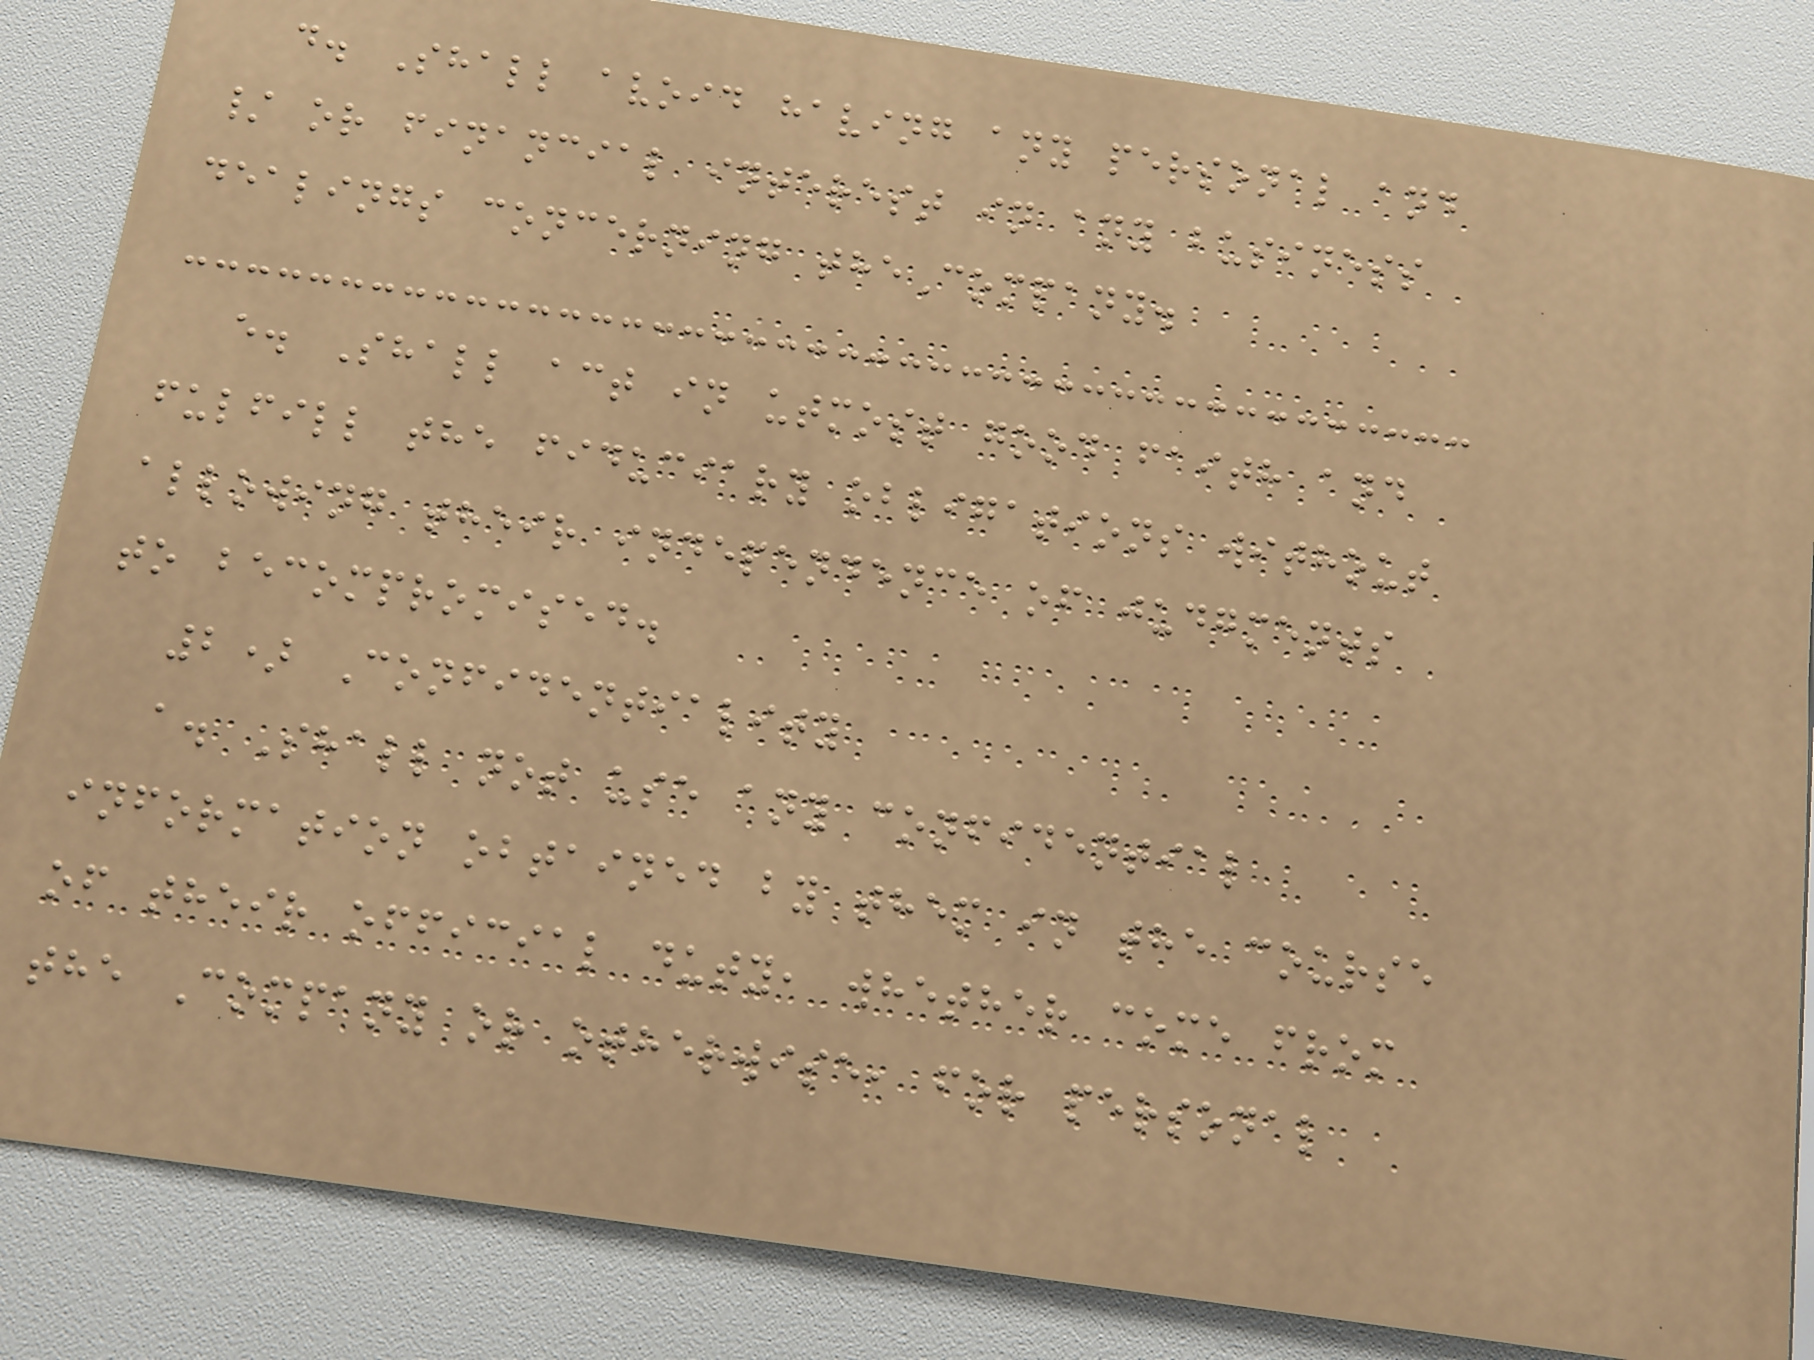d. Shall avoid having any personal and
/ or financial interest in any business
dealings concerning theCompany.
e. Shall act in utmost good faith and
fulfill the fiduciary obligations without
allowing their independence of judgments
to becompromised.
2) Confidentiality
a. Shall not use any confidential
information obtained by them in the course
of their official duty, whether come from
the Company or otherwise, for personal
